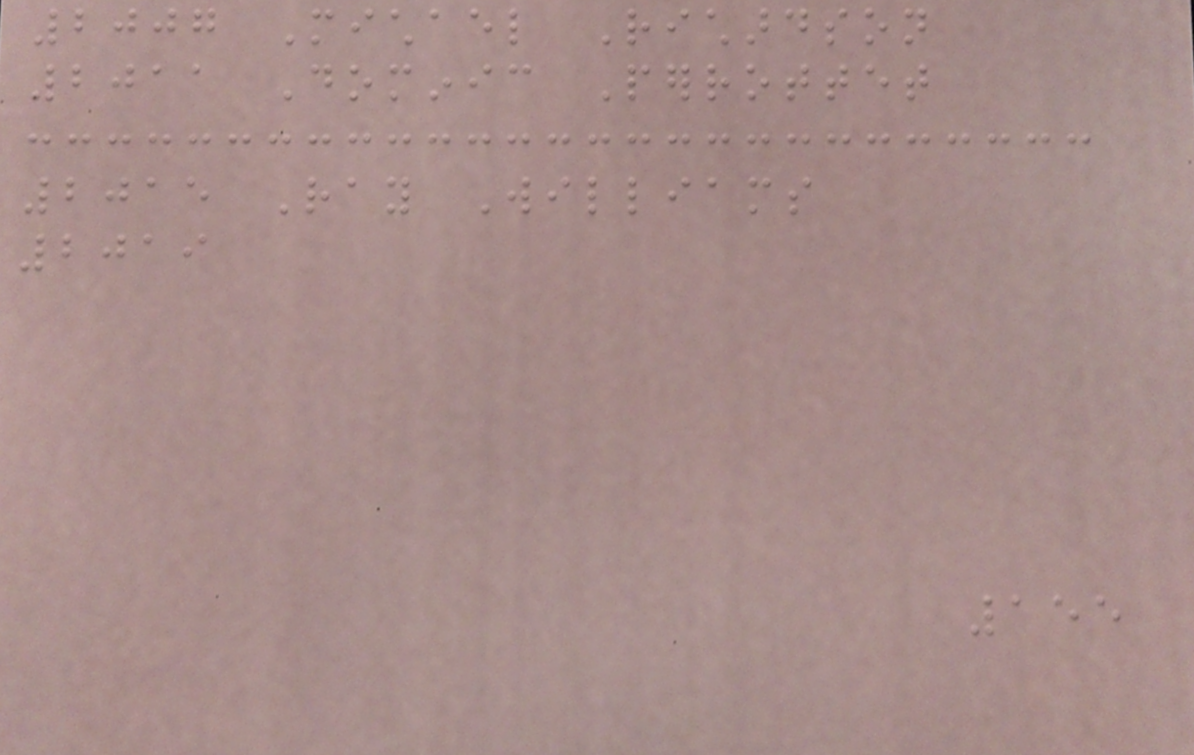2007 Michael Richardson
2011 Dominic Perrottet
2015 Ray Williams
2019
155
